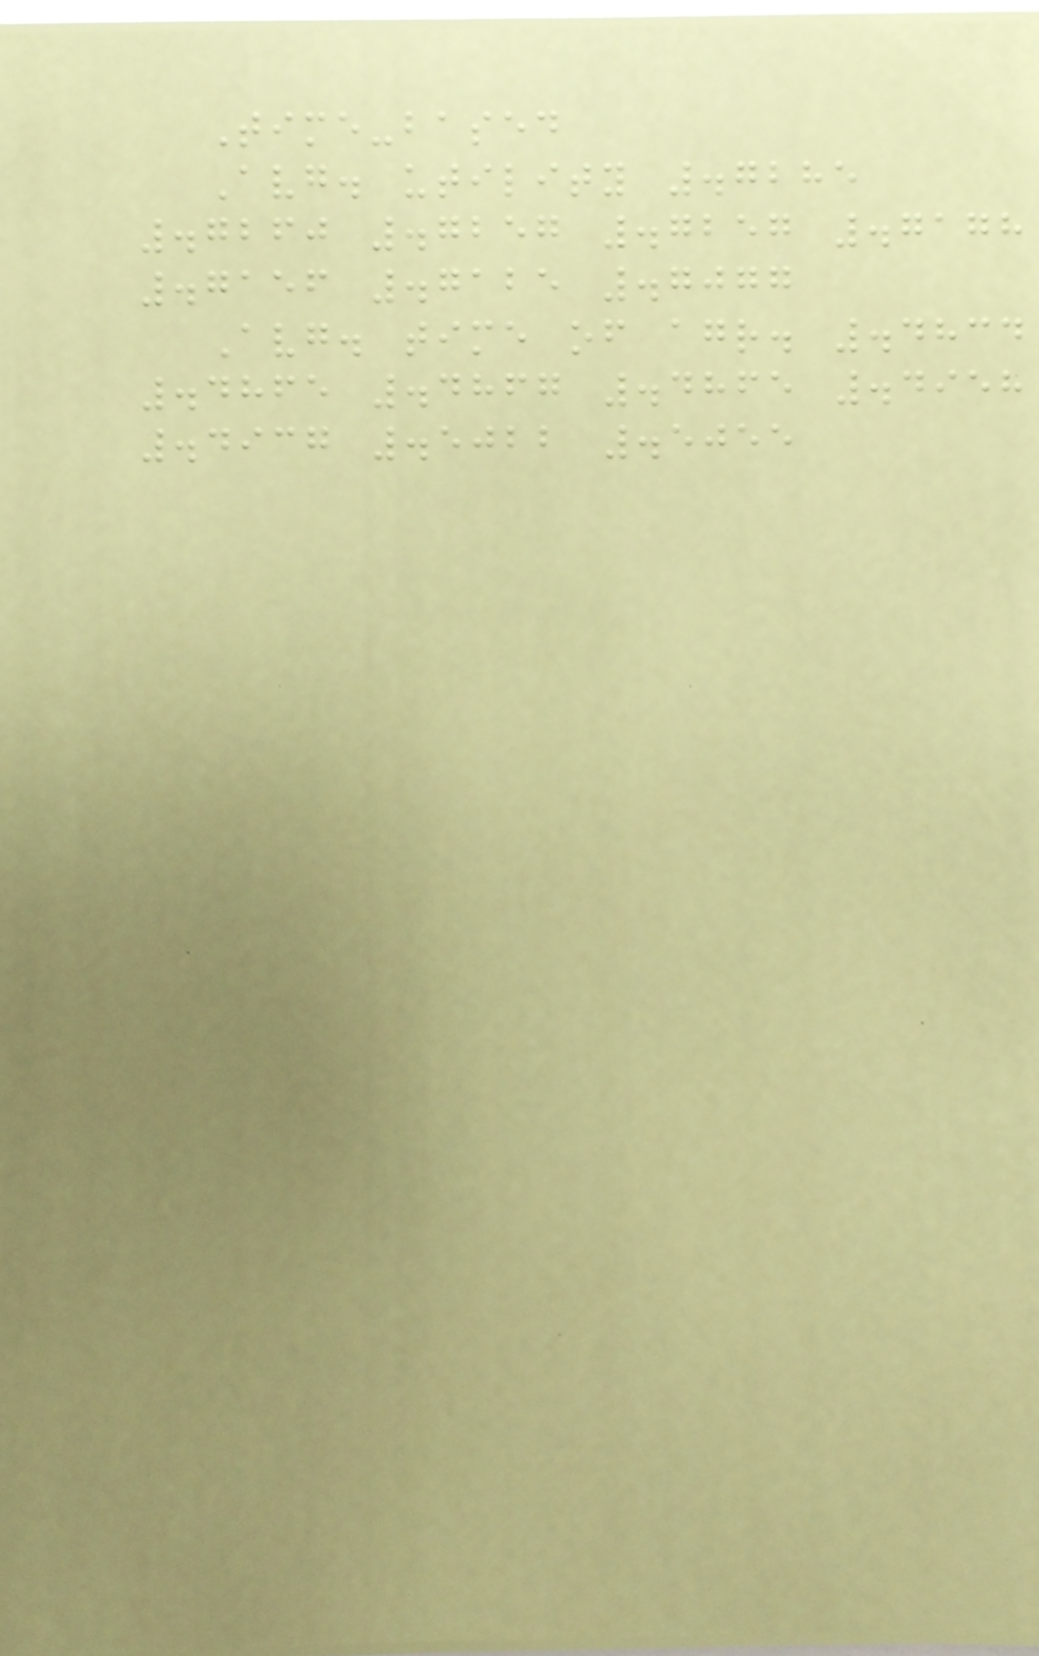Time-based
Avg. utility .7285
.7260 .7257 .7257 .7178
.7156 .7125 .7077
Avg. time of agr. .4834
.4865 .4867 .4865 .4958
.4937 .5022 .5055
